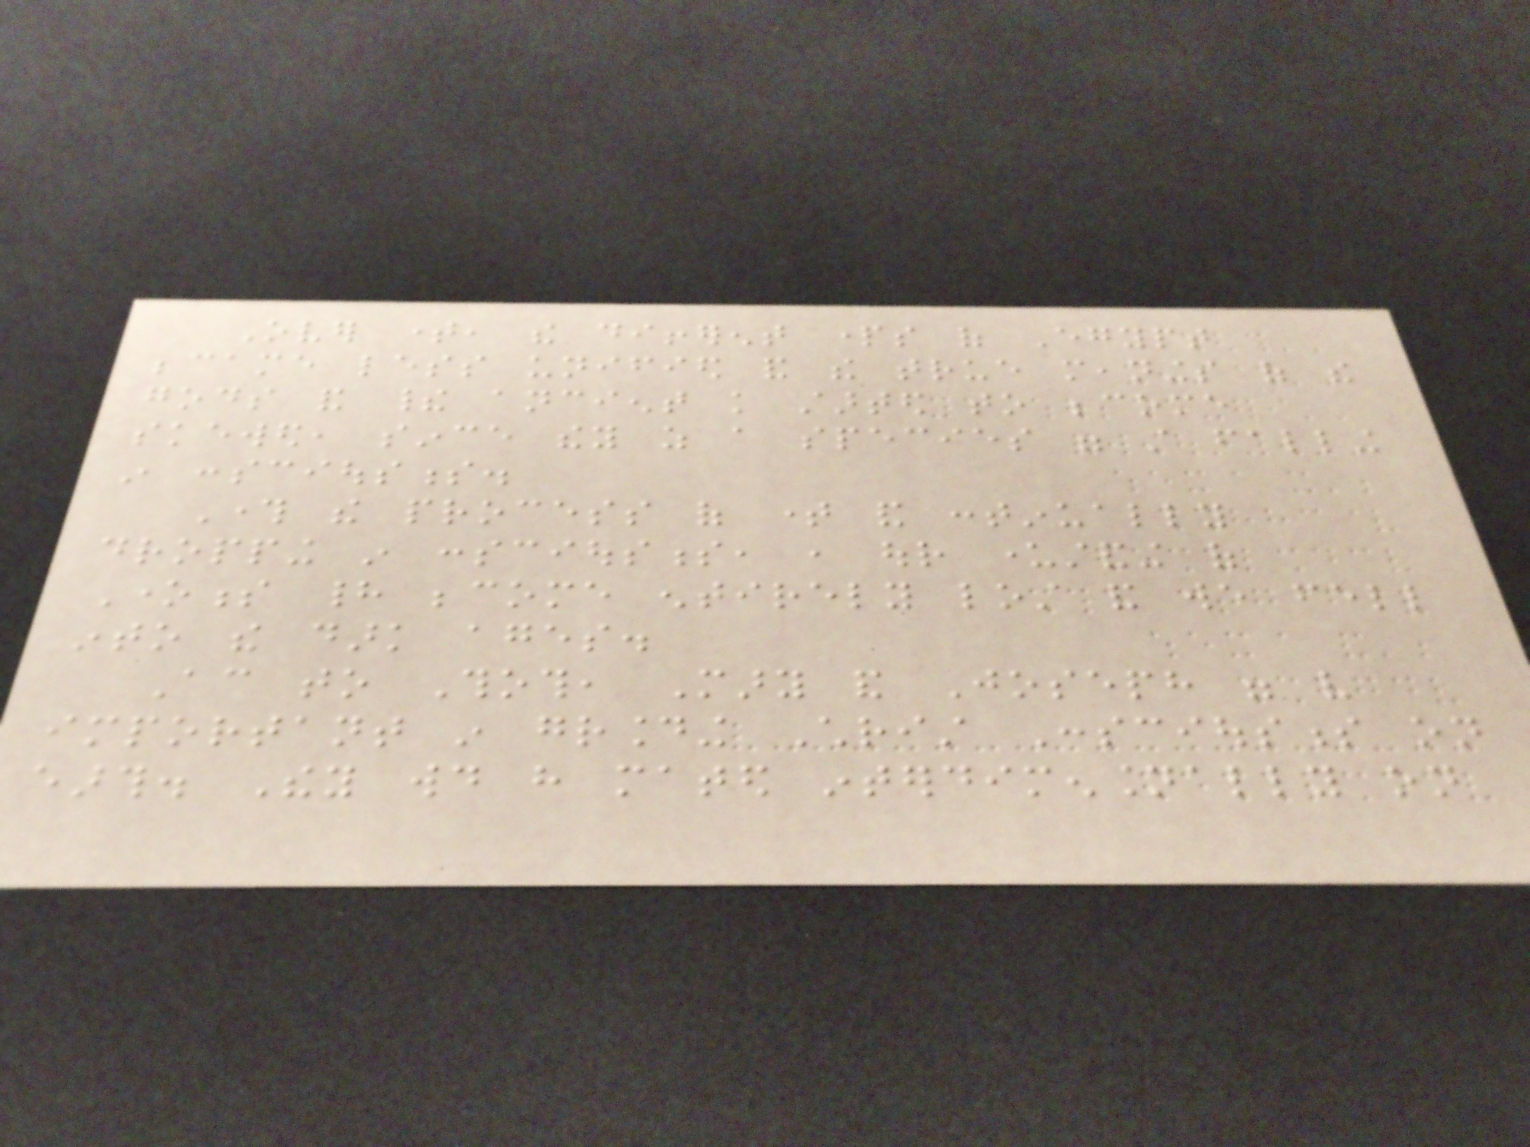Over time, the different parts of Egypt
became less unified and the true meanings of the
gods and their ancient knowledge started to become
skewed, since they as a species were still falling
in consciousness.
Through the process of time and continually
dropping in consciousness, , our understanding of
Oneness had become entirely lost and we fell
into the dark ages.
According to Thoth, Mary and Joseph were very
important in grounding Christ Consciousness on
earth. They would have mated interdimensionally on
